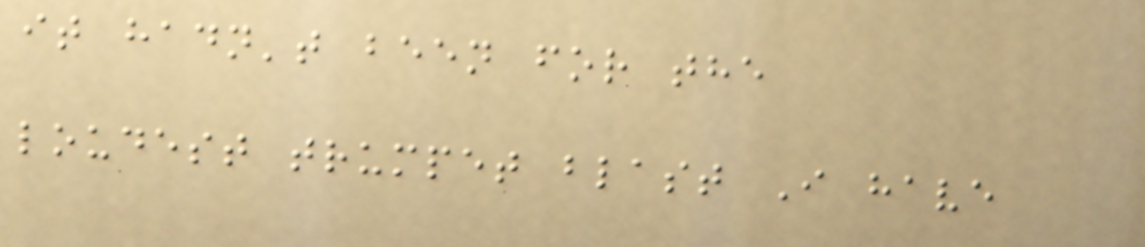it hadn't been for the
loudest trumpet blast I have
